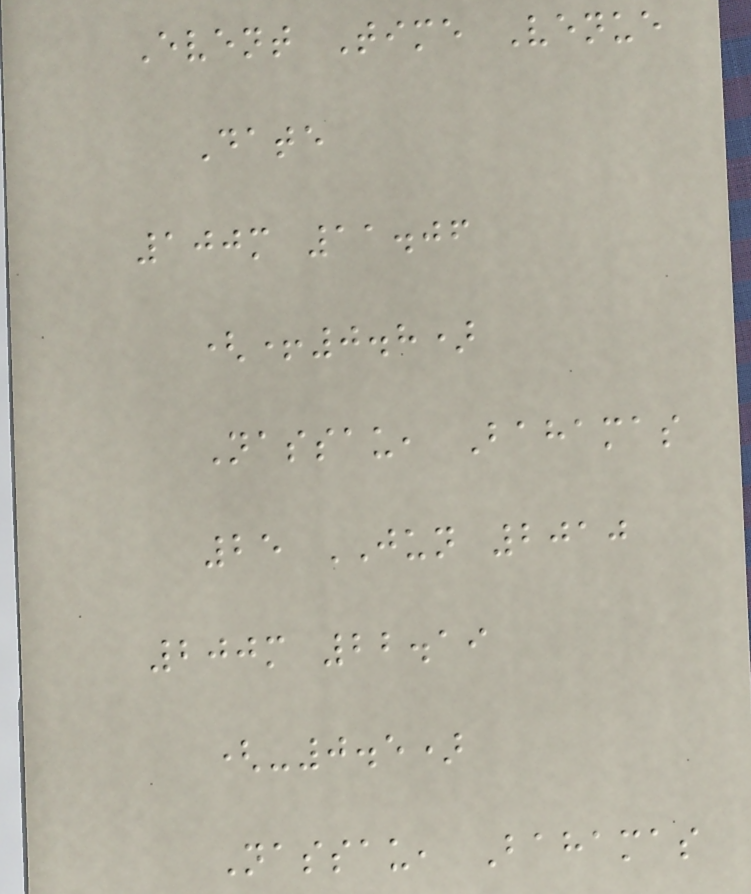Event Time Venue
Date
100m 11.06
(+0.8)
Nassau, Bahamas
25 JUN 2010
200m 22.19
(-0.5)
Nassau, Bahamas
